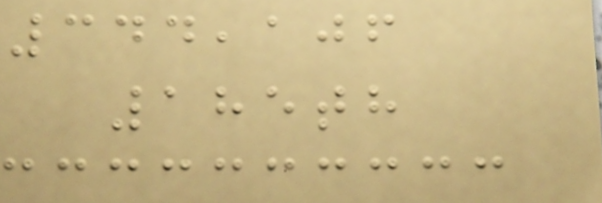344,106
185th
